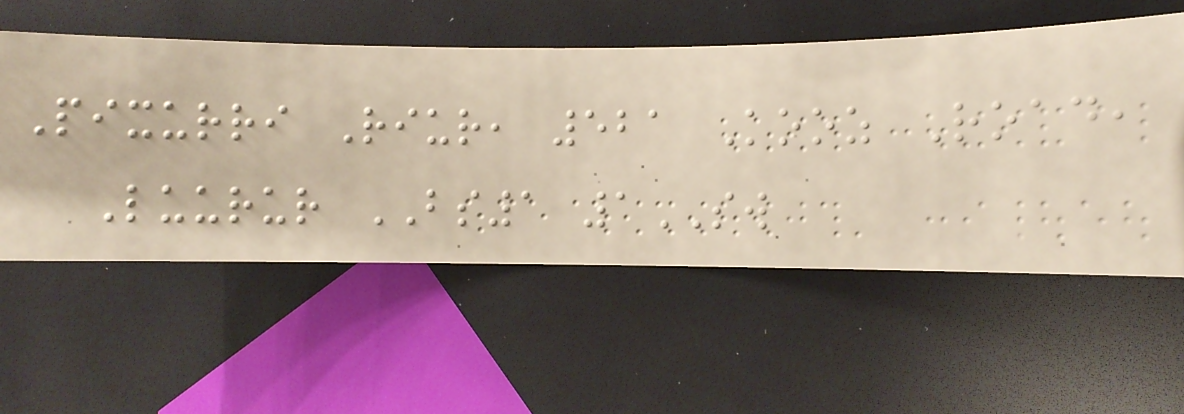Pixurri Riur, 521 Kooz Road,
Luurur BS1 1SW
